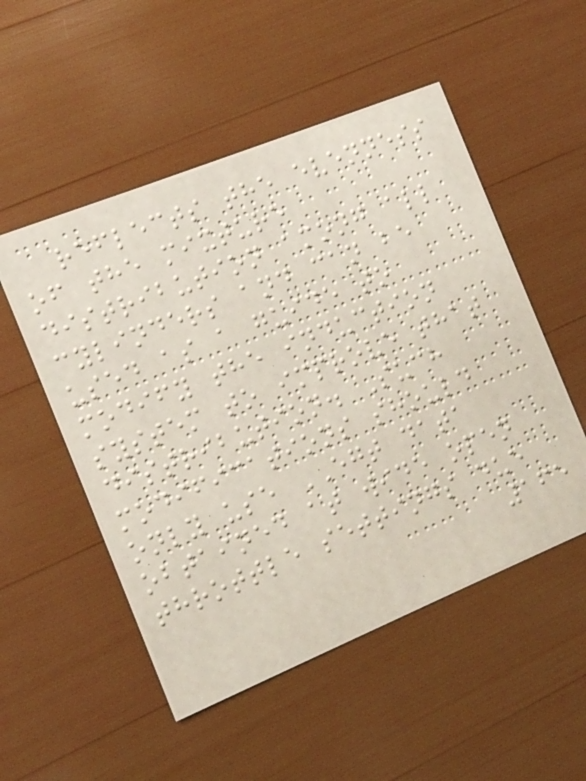reflects the evenness
of the mixture
distribution among all
cylinders and can be
used as a guide to
modify the induction
system to improve that
distribution. Such
modifications should
only use EGT data
obtained at wide open
throttle settings due
165
